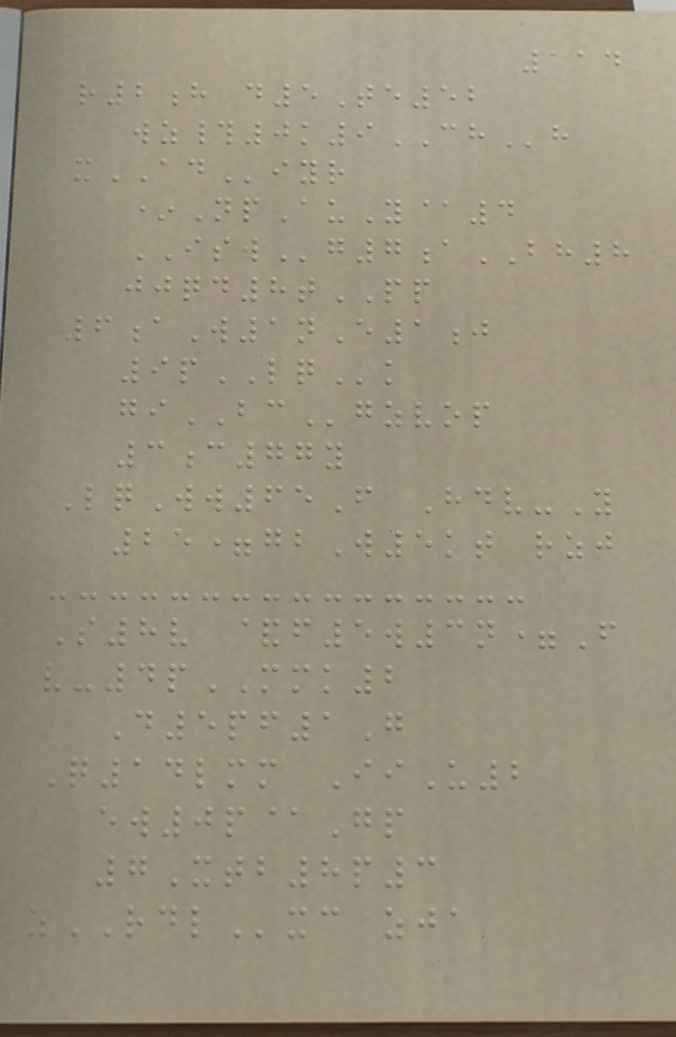114
r2h d5Te52
wz#0k9CHh
xADiyr
*NpAuY@4
ISWg7aBH8
jjqd8tPP
6aW1nE1j
9pLQk
giBCgzvop
3c77y
LqWw65F Hdv-Y
25=gbW5kt rzj
S8v &f5w3n=F
v-4pMMK2
D5pf1G
Q14lmm IiU2
ew0p@Gp
7Xtb8p3
zRDLxc zja
